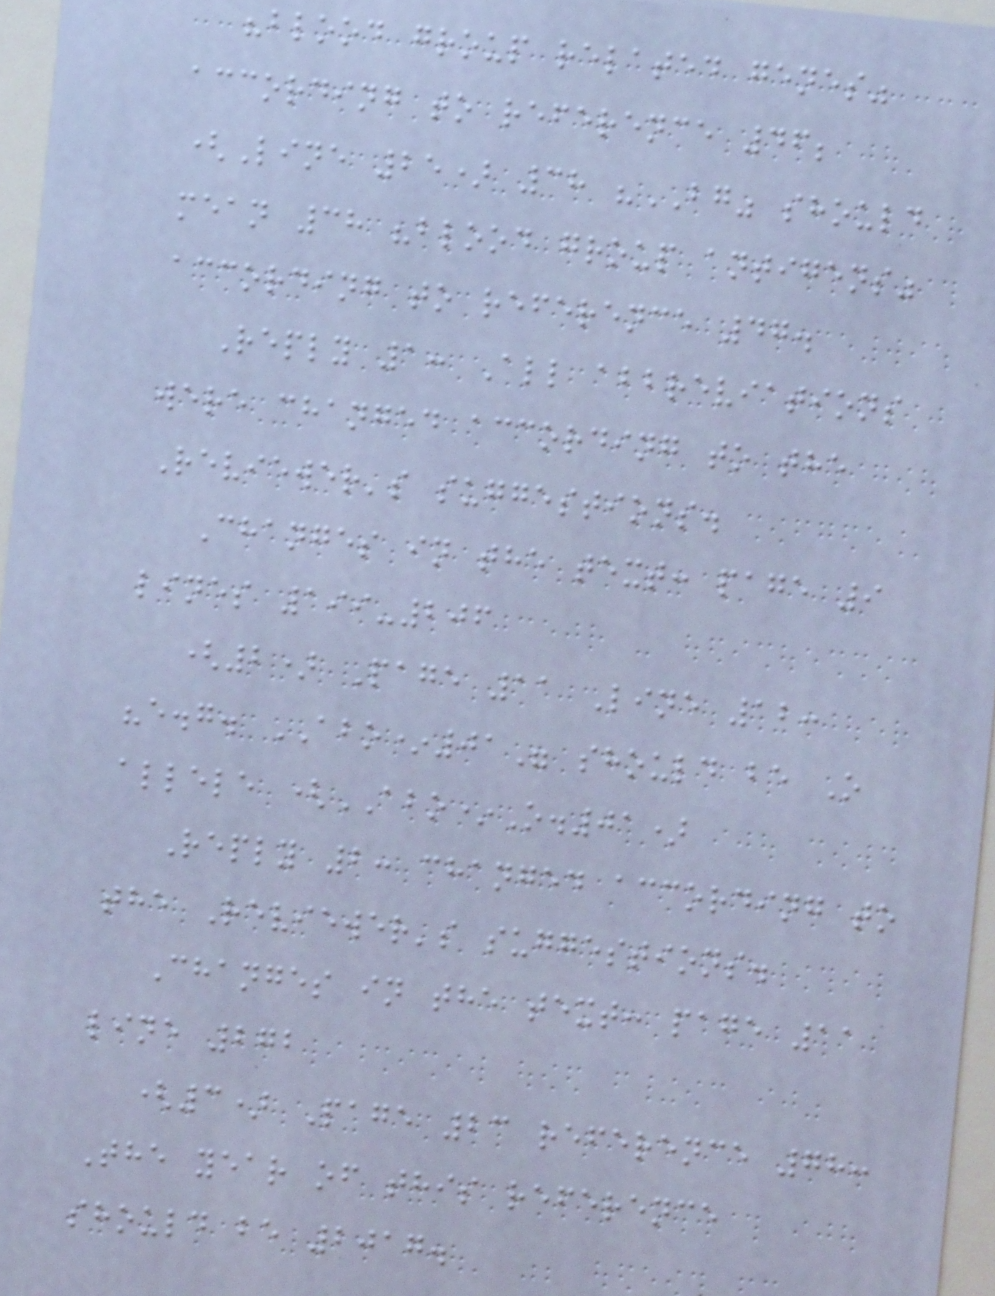"blood group related genes"
according to reference 46;
(Line 25) 38 "BG" should
mean 38 "blood group antigens"
according to reference 47.
Reply 1: All abbreviations
were changed according to the
Reviewer's suggestions.
Changes in the text: page 9
lines 199-206
(2) Page 11 Line 12:
"e.g. ABO*01" should be O
allele (ABO*O.01)
Reply 2: changed according to
the Reviewer's suggestions.
Changes in the text: page 11
line 272
(3) Page 23 reference 78:
The year of this reference
should be 2017.
